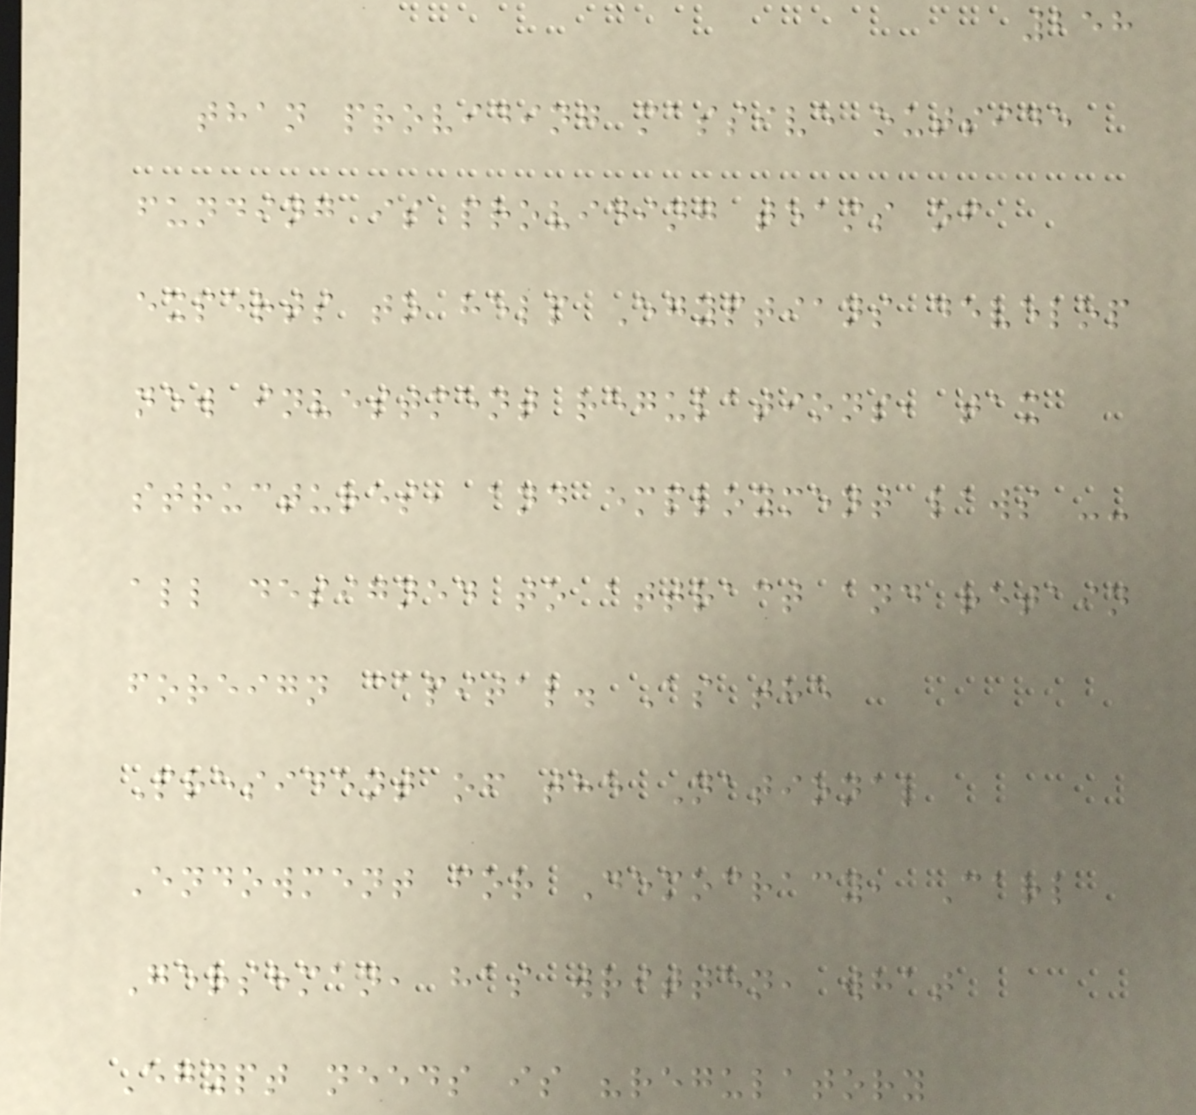258
than providing massive outside
funding is providing teams of
experts to help Egyptians develop
new investment regulations, tax
structures, and employment laws --
all designed to attract and retain
foreign capital. As the
President of the National
Endowment for Democracy, Carl
Gershman, has written, what
Egypt needs is "regulatory
